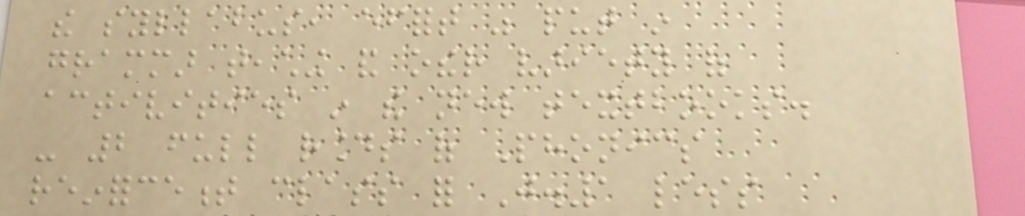the syllabus, effort was put in
grammar teaching and other variety of
activities in the new textbooks.
- 2 full rounds of Phonics
reinforcement class for J.1 less
